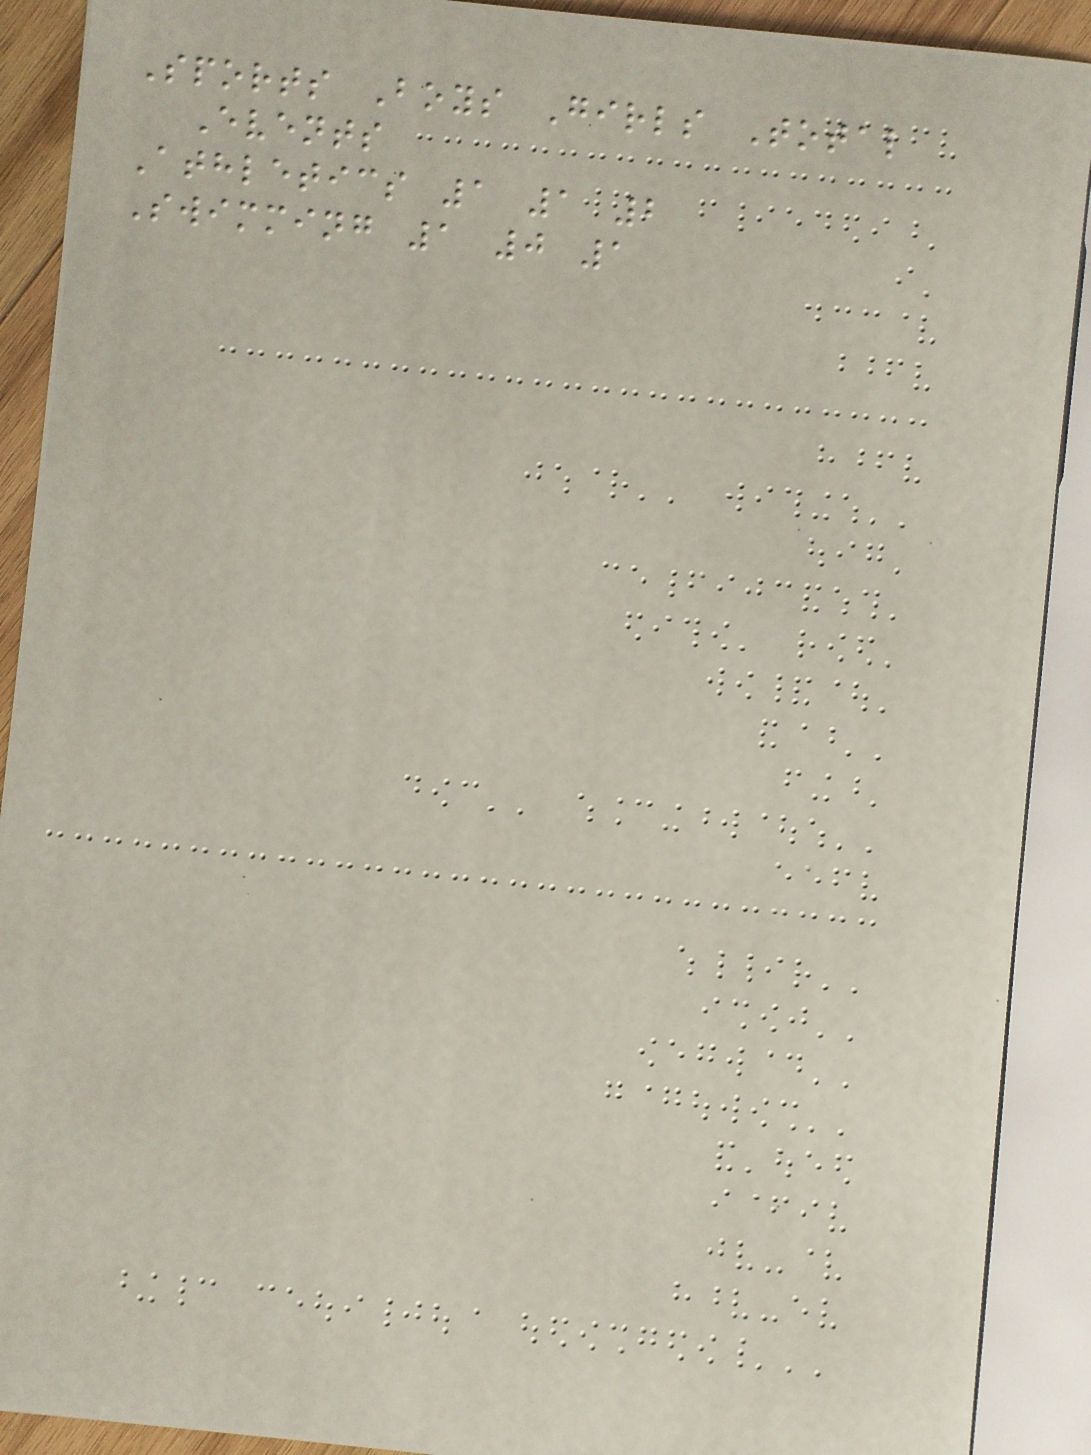Sports Boys Girls Total
Events
Athletics 1 1 2
Swimming 1 0 1
